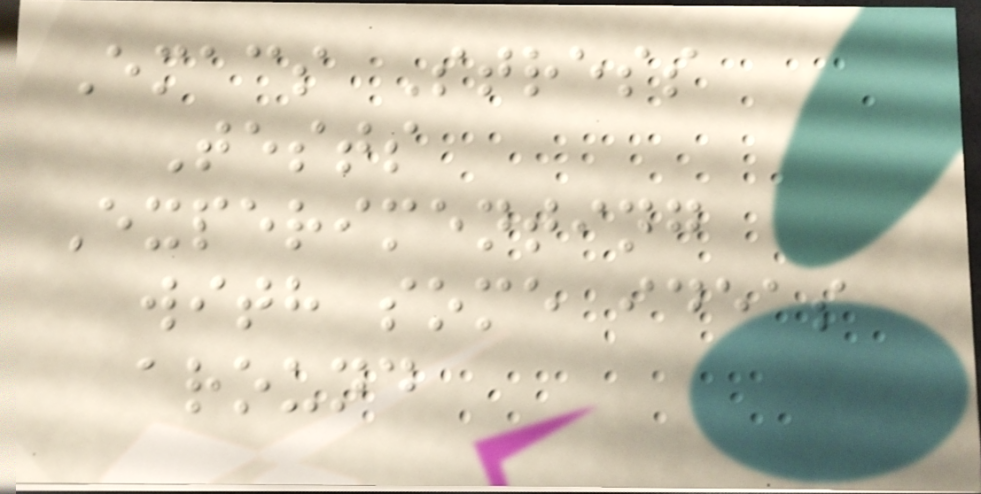Emacs Stress
Tests
Experimenting
with some ideas
around
